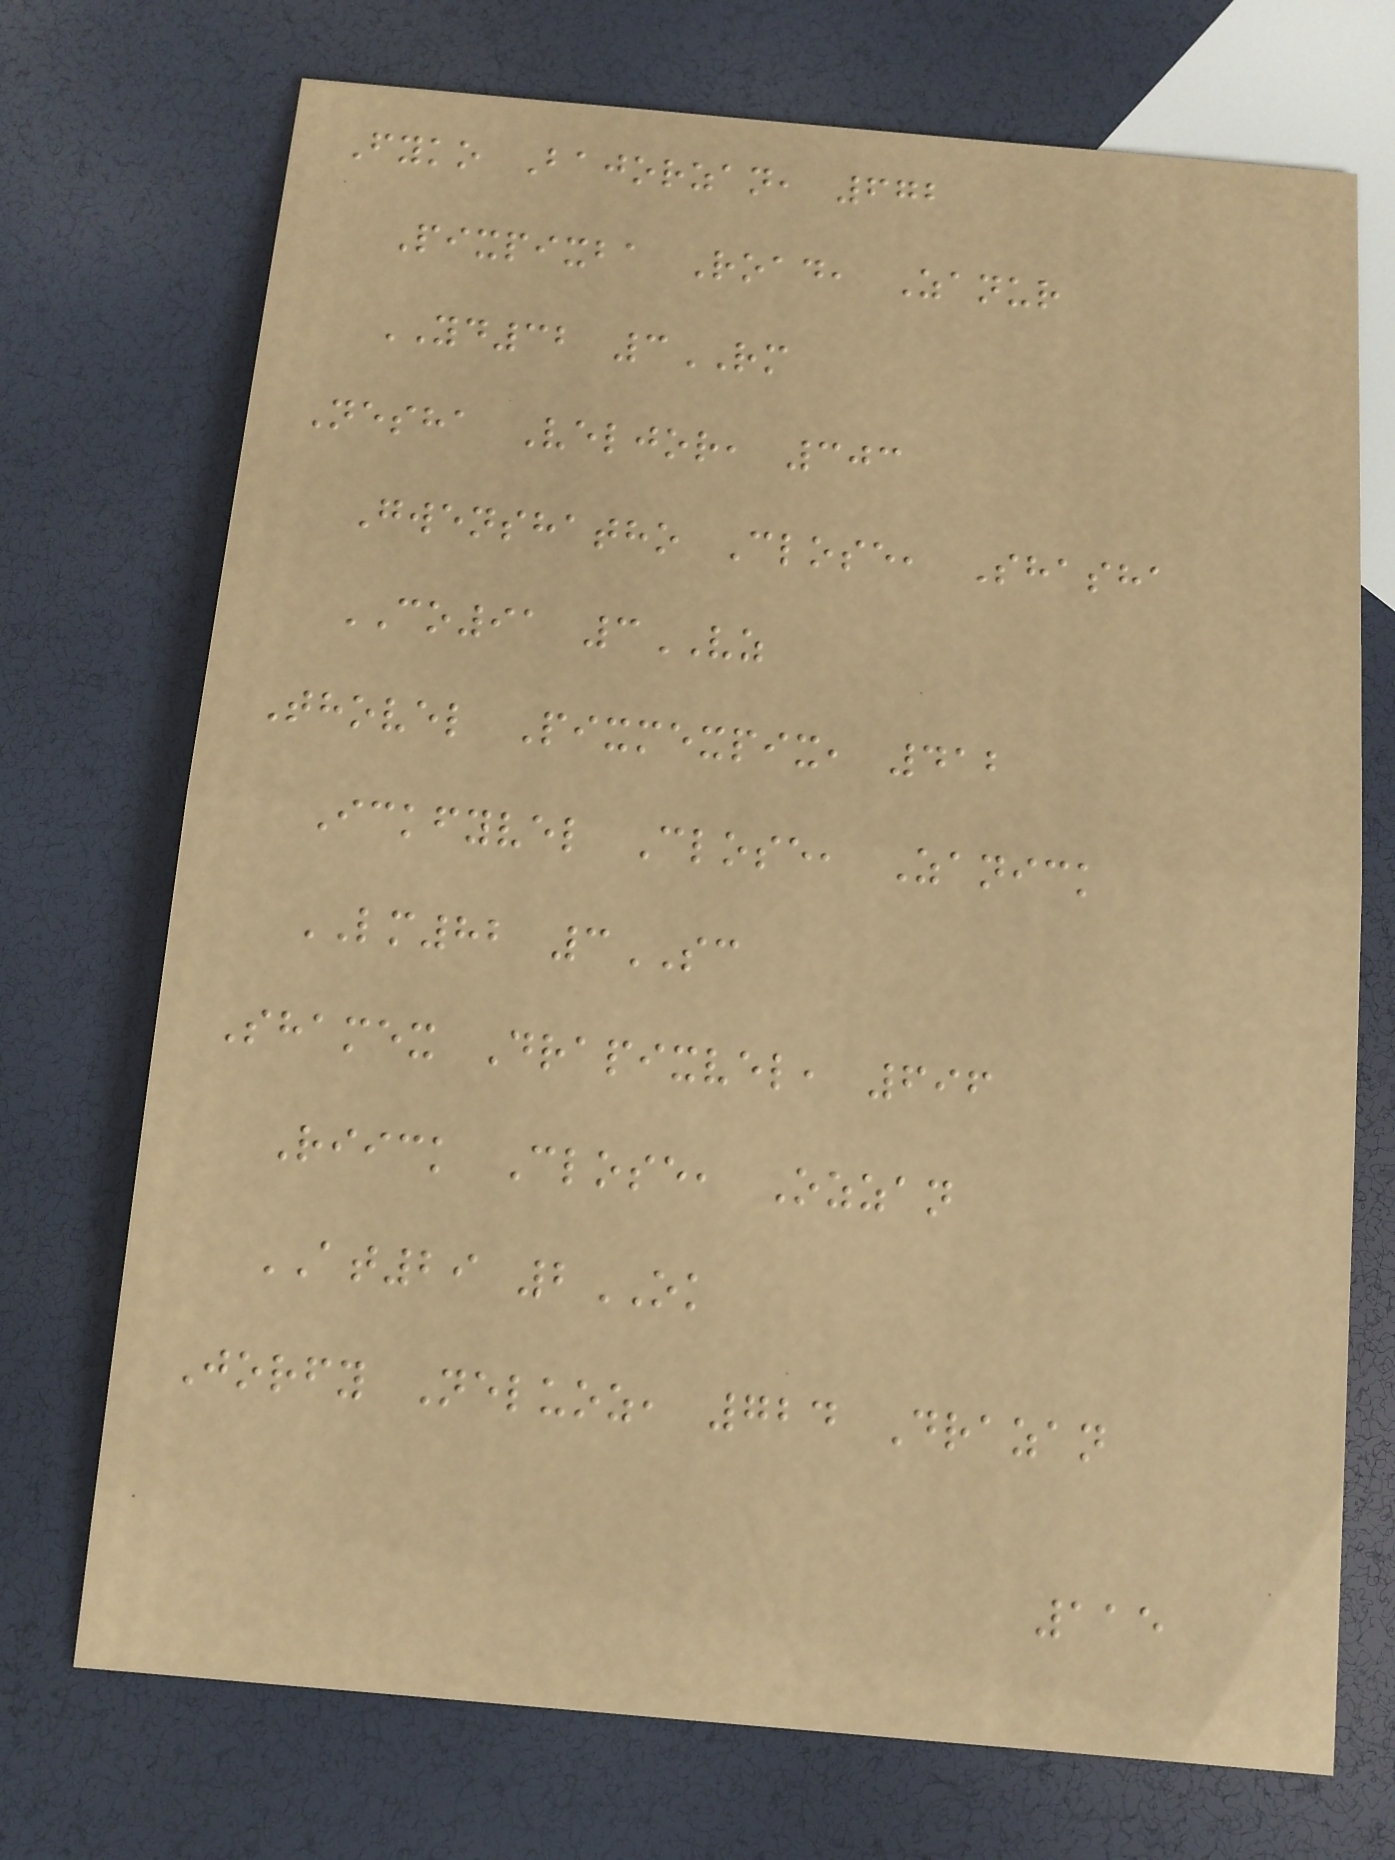Fyko Bajorzan, 672
Pixpixba Road, Zanur
YD32 3RM
Nesha Veljor, 303
Gwenshatho Close, Shasha
CO91 3VZ
Thovel Pixmexpix, 412
Ickfyvel Close, Zanick
LM82 3SC
Shamex Drapixvel, 696
Riick Close, Ozzan
AT29 2OK
Jorfy Neluoz, 724 Drazan
115
